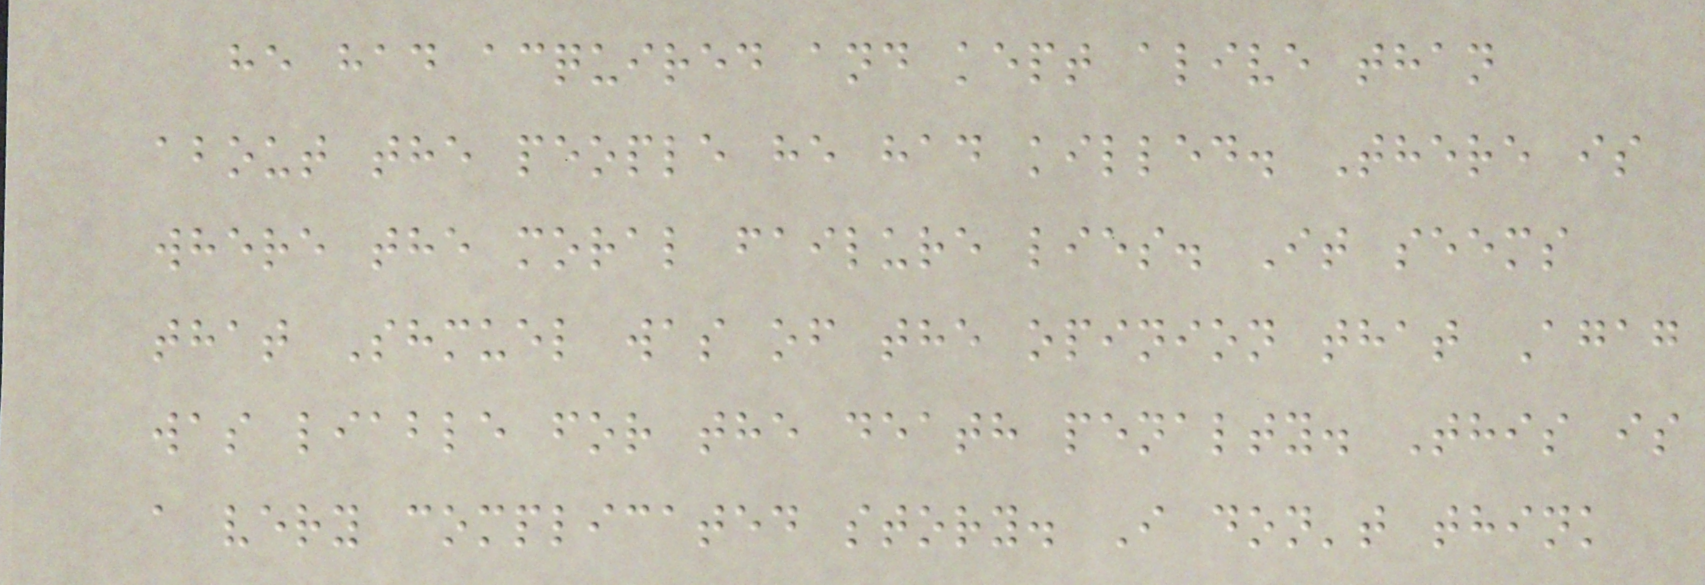he had acquired and kept alive than
about the people he had killed. There is
where the moral failure lies. It seems
that Shmuel was of the opinion that Agag
was liable for the death penalty. This is
a very complicated story. I don't think
